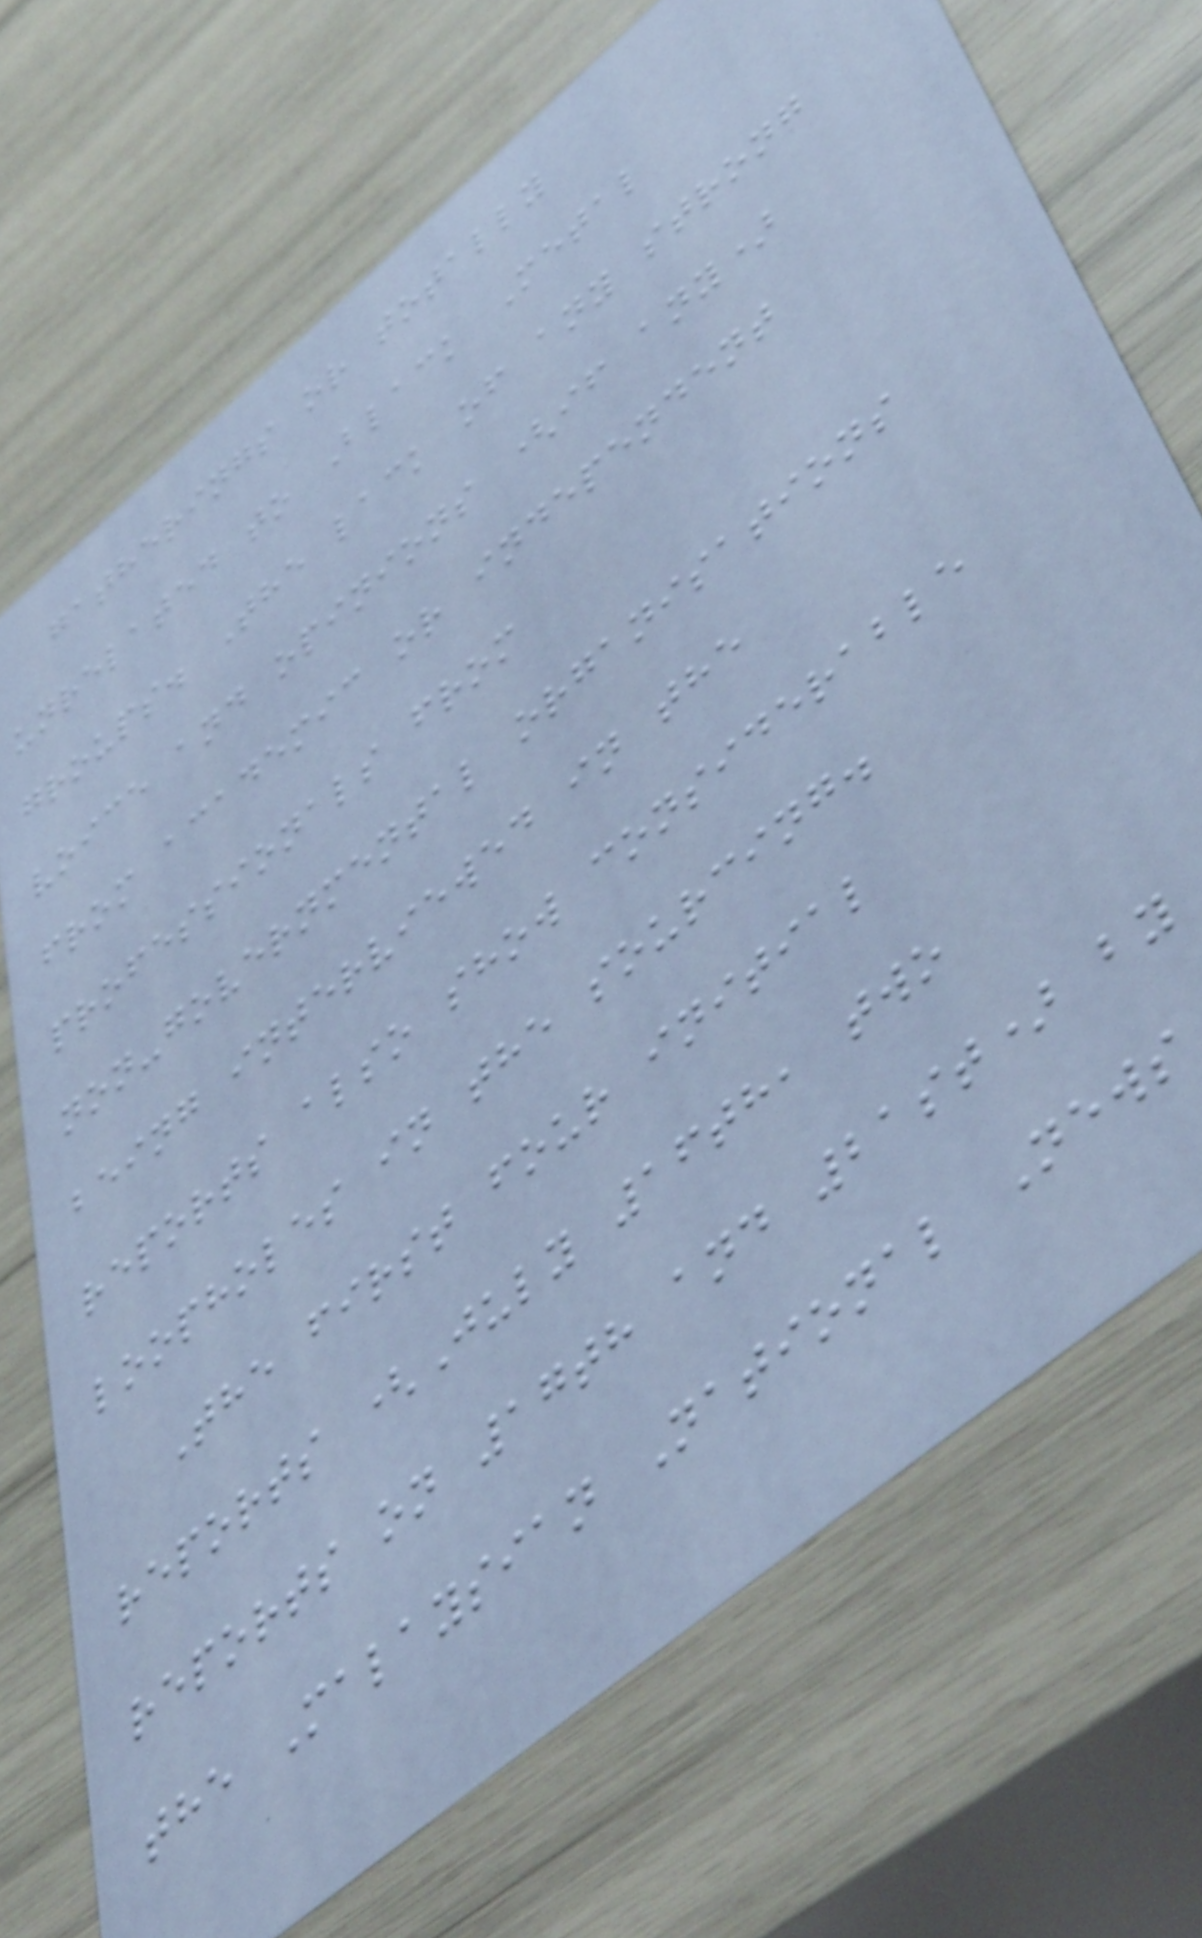gatherings or totally
unrelated to Black Metal
groups. The lack of any strong
voice and opinions (if any)
from academic or independent
professionals from
non-governmental organisations
being interviewed in the
reports also show considerable
loopholes in the sourcing.
The first four initial
reports (July 16th, two
reports on 17th and 21st) by
the Malaysian National News
